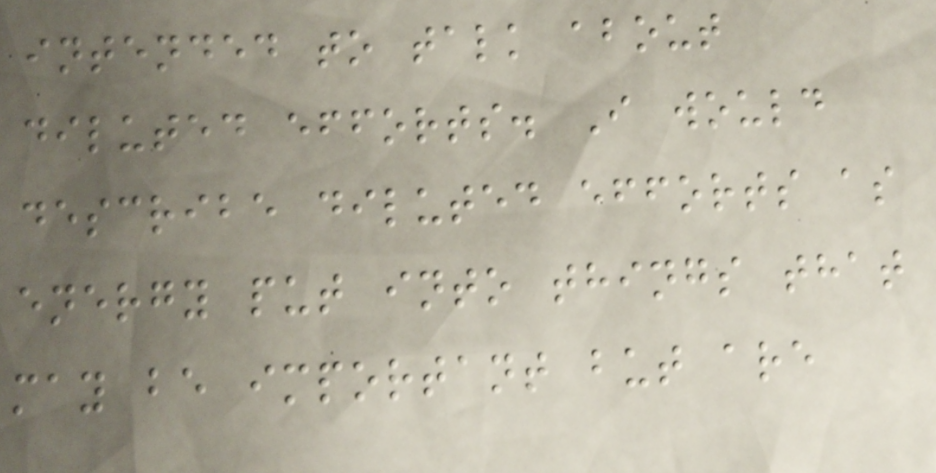intended to talk about
diluted efforts. I would
describe diluted efforts as
energy put into things that
may be important but are
